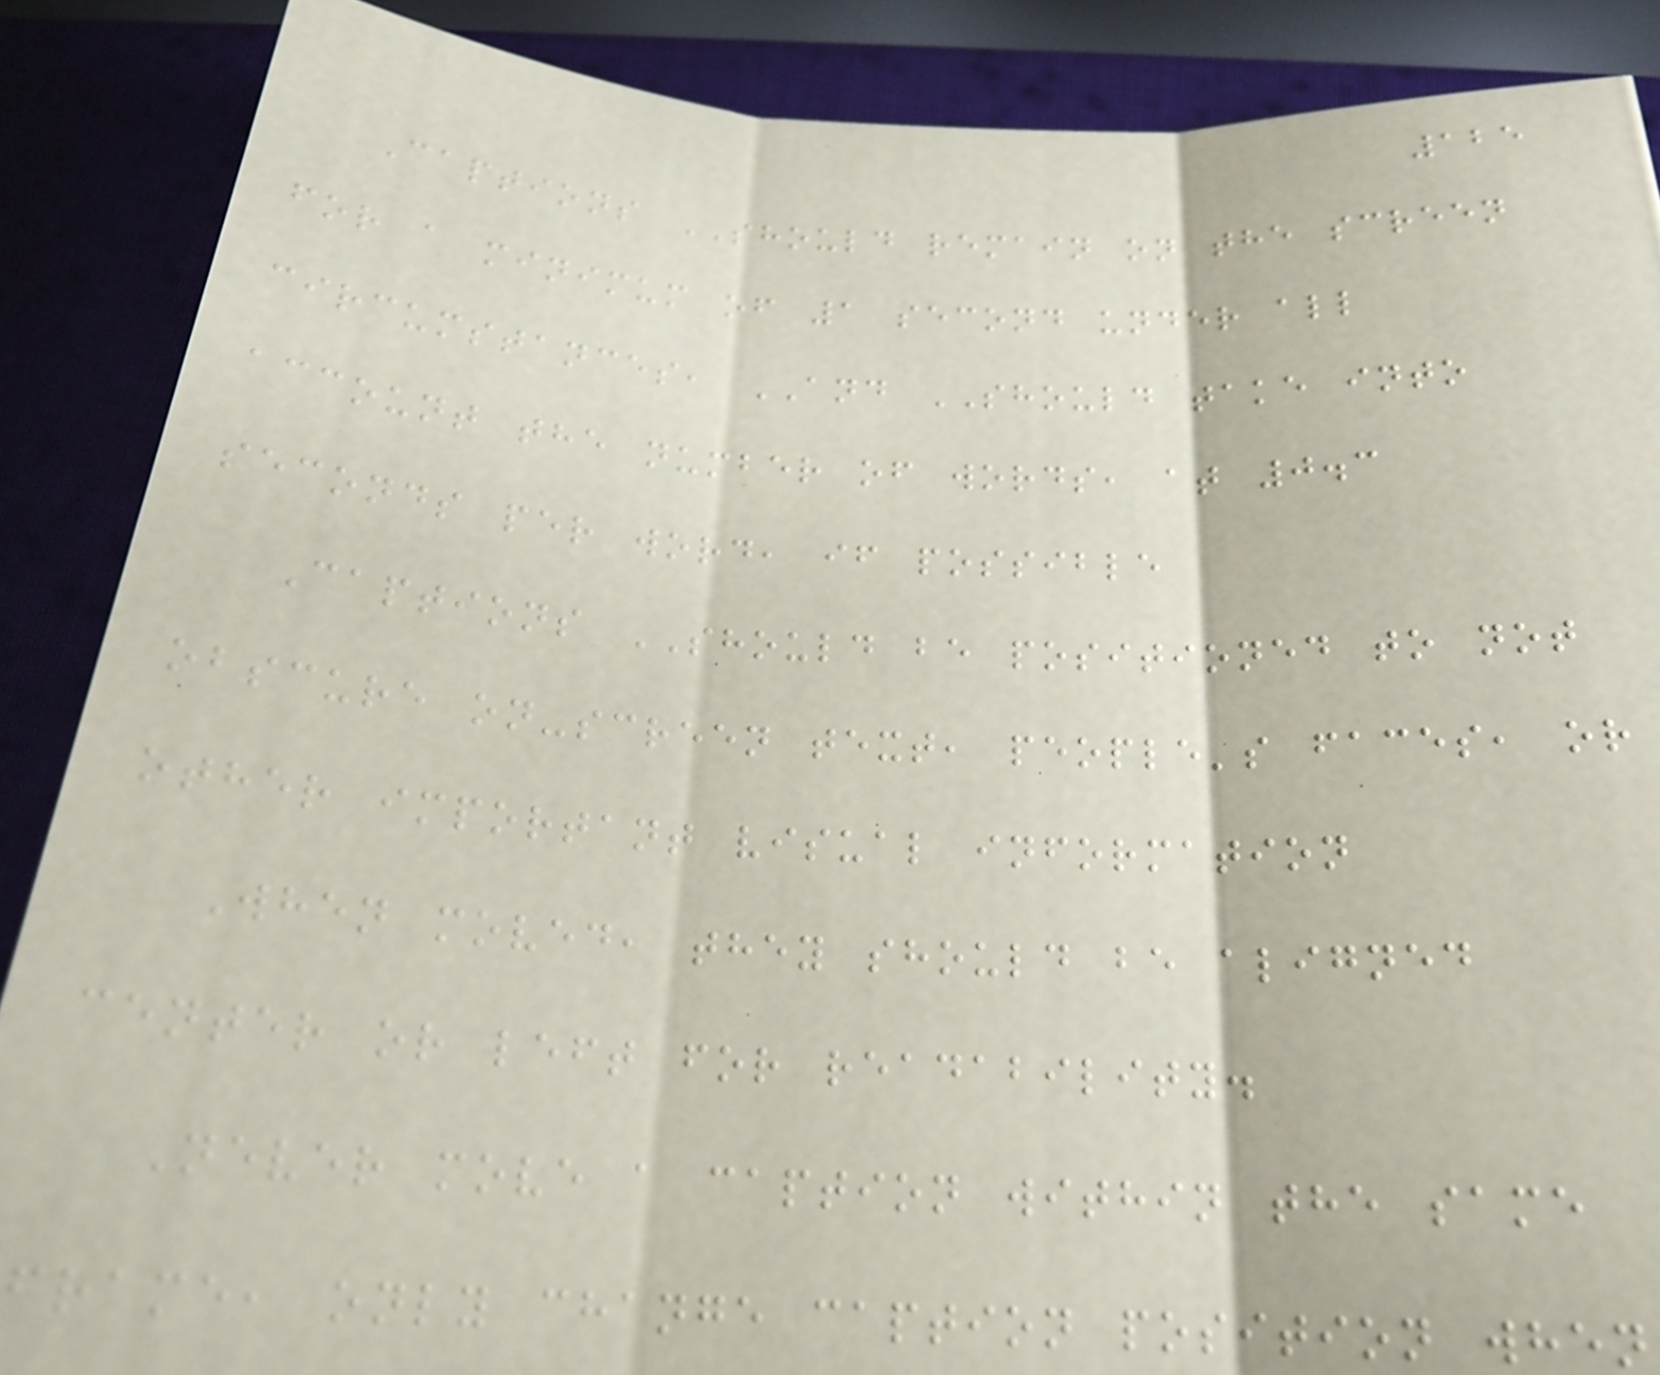125
Captions SHOULD remain on the screen
for a minimum of 1 second under all
circumstances, AND SHOULD take into
account the number of words, at 0.3
seconds per word, if possible
Captions SHOULD be positioned to not
obscure on-screen text, people's faces, or
other important visual information
When moved, they should be aligned
center or left for readability.
Never move a caption within the same
frame, only change caption position when
